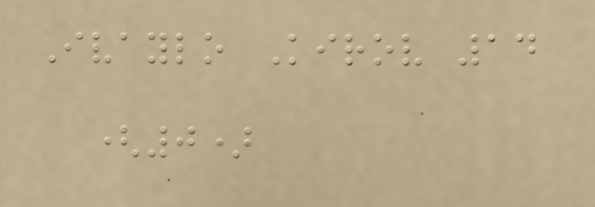Ivaylo Kirov 14
(0)
